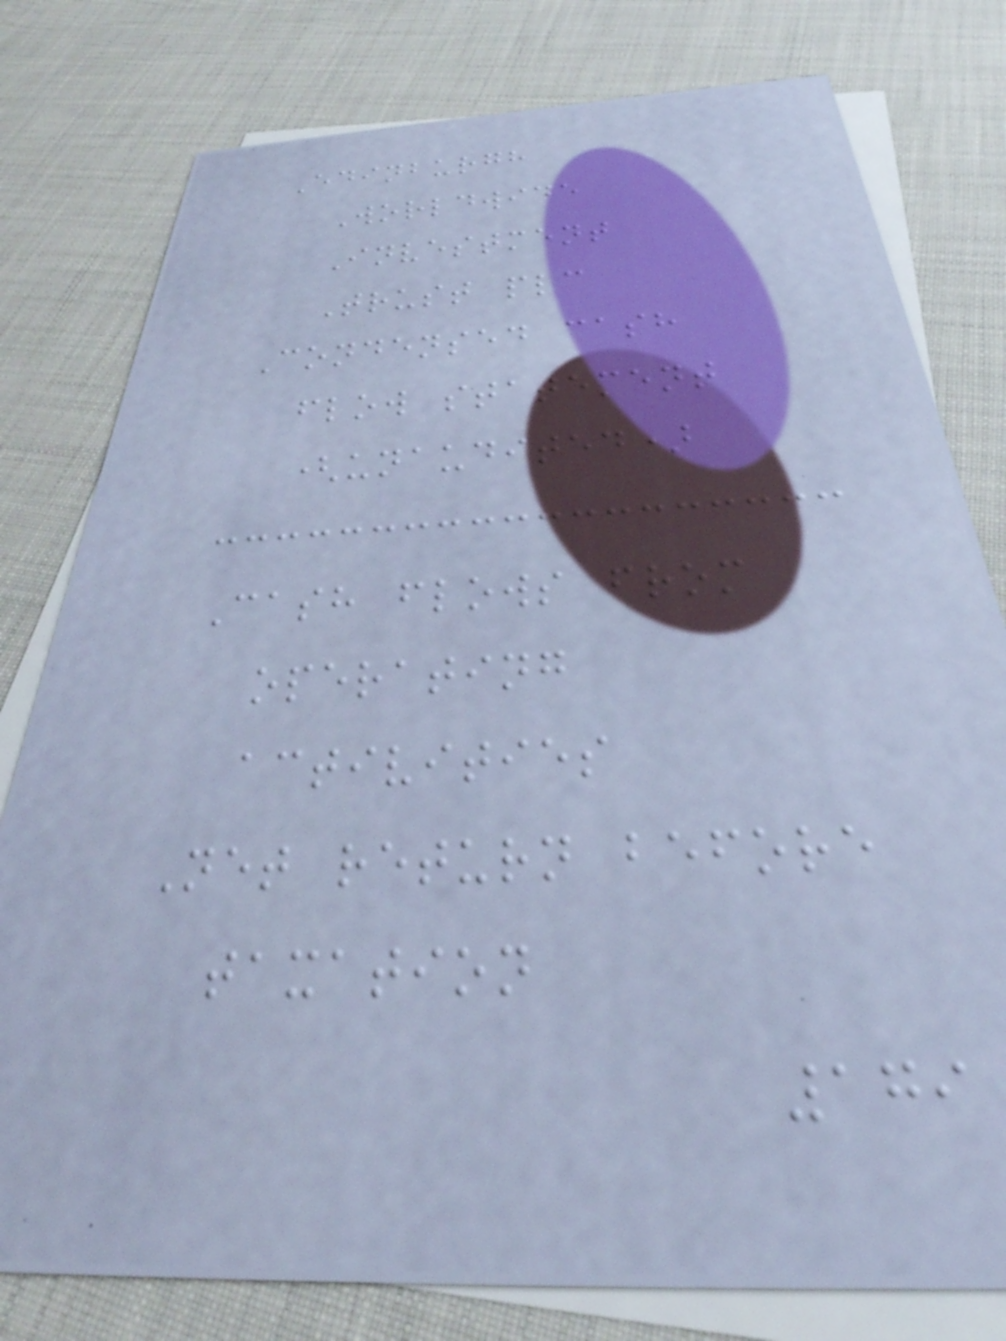Edinburgh
Worldwide
Investment
Trust plc
Condensed cash
flow statement
(unaudited)
Cash flows from
operating
activities
Net return before
taxation
179
